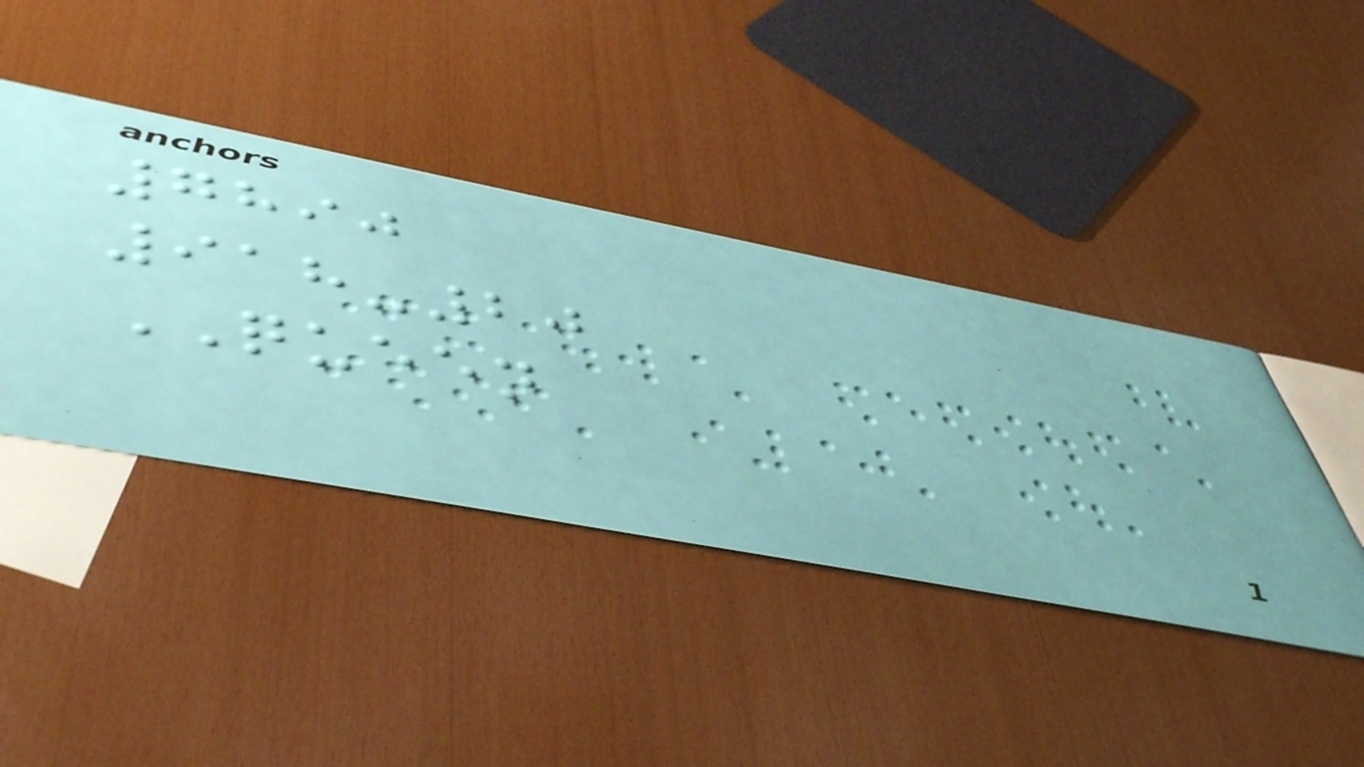7890
918-20
QUEEN
